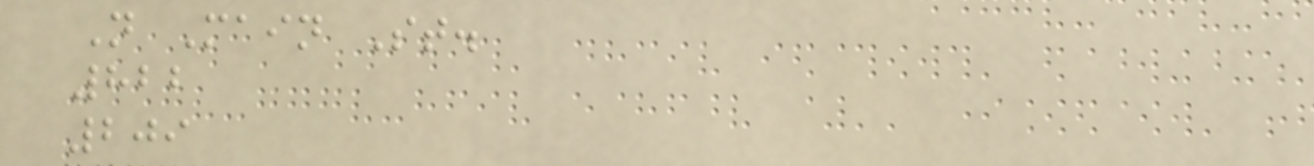N Main St.
822
209
